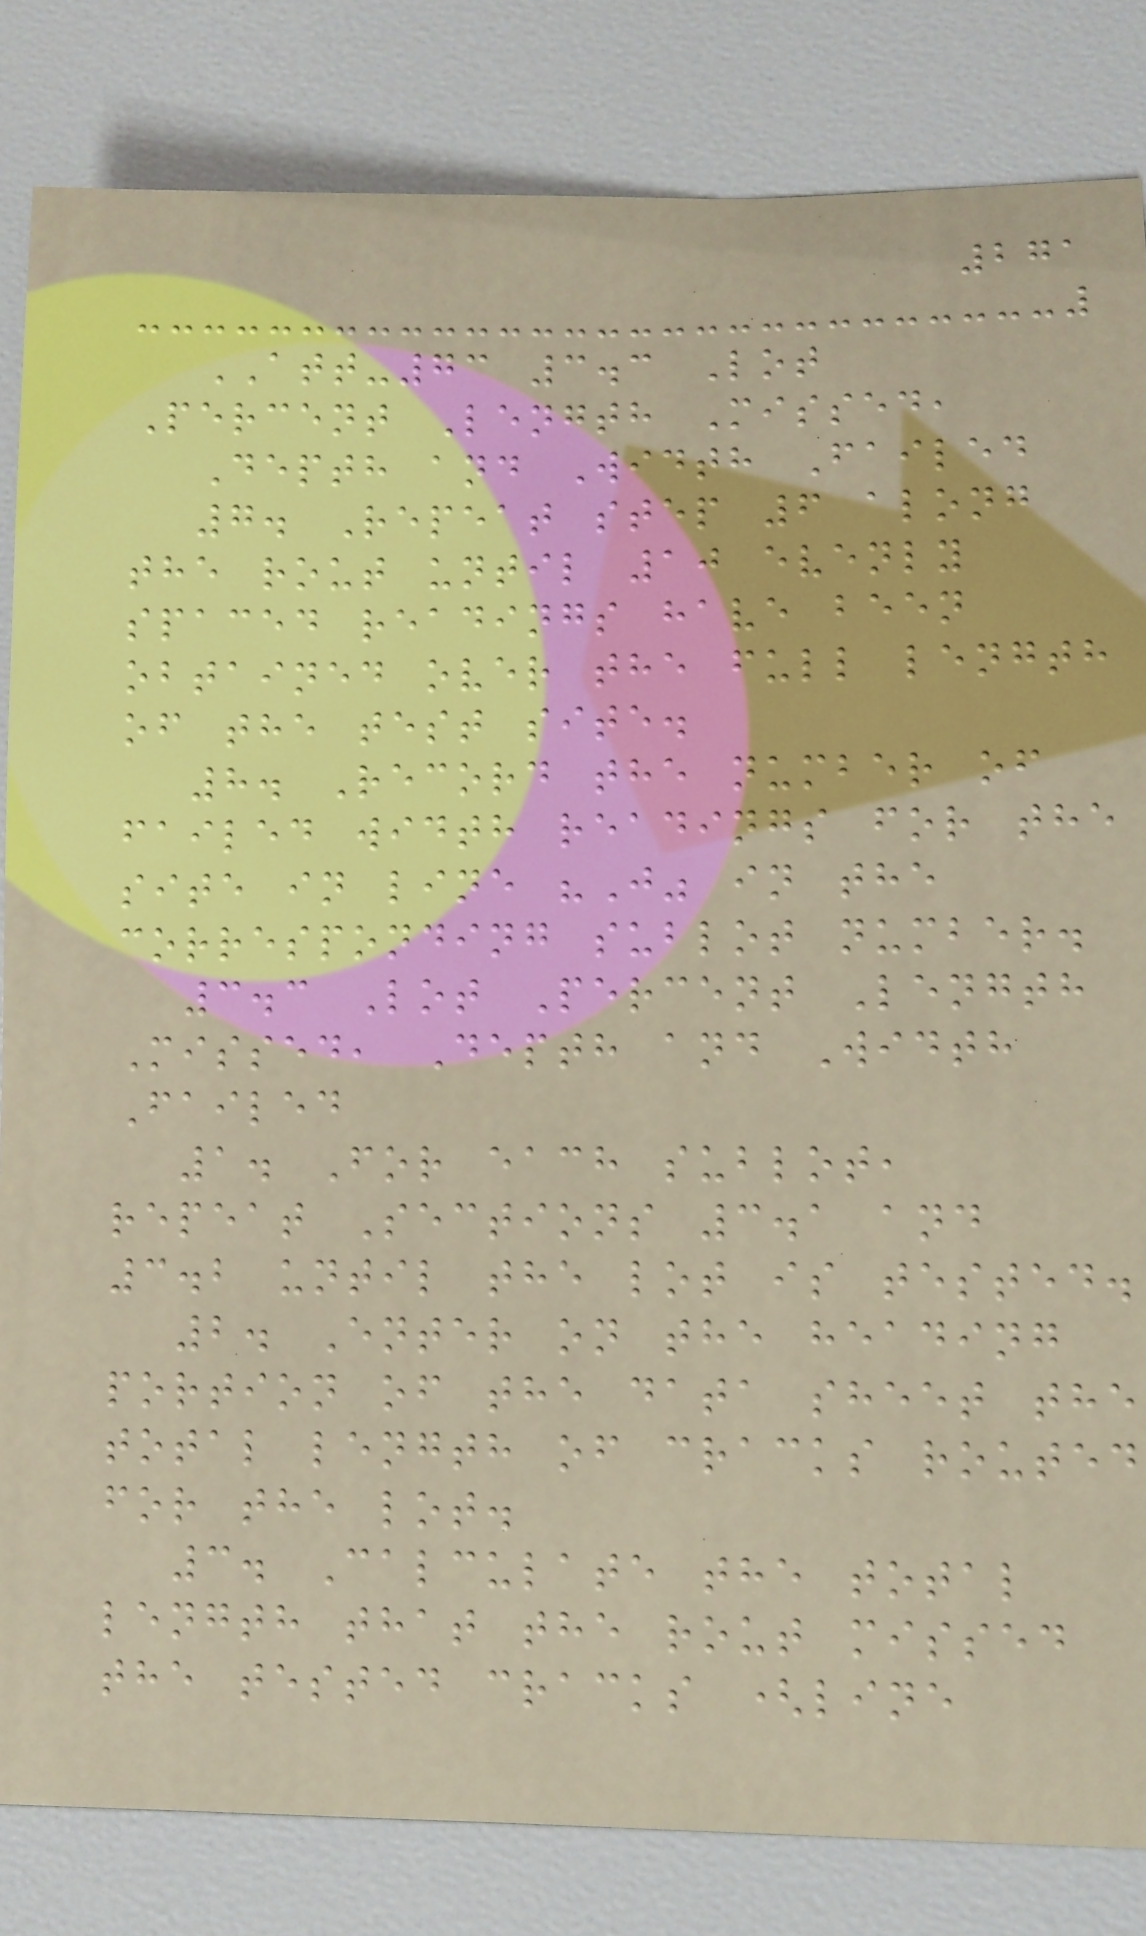271
ATT-73 3.3 Lot
Percent Length Missed,
Depth and Width Failed
7. Repeat step 6 along
the rout until 10 evenly
spaced readings have been
obtained over the full length
of the test site.
8. Record the number of
failed width readings for the
site in line "J" in the
corresponding sublot number.
3.3 Lot Percent Length
Missed, Depth and Width
Failed
1. For each sublot,
repeat Sections 3.1 and
3.2 until the lot is tested.
2. Enter on the heading
portion of the data sheet the
total length of cracks routed
for the lot.
3. Calculate the total
length that the rout missed
the tested cracks (line
